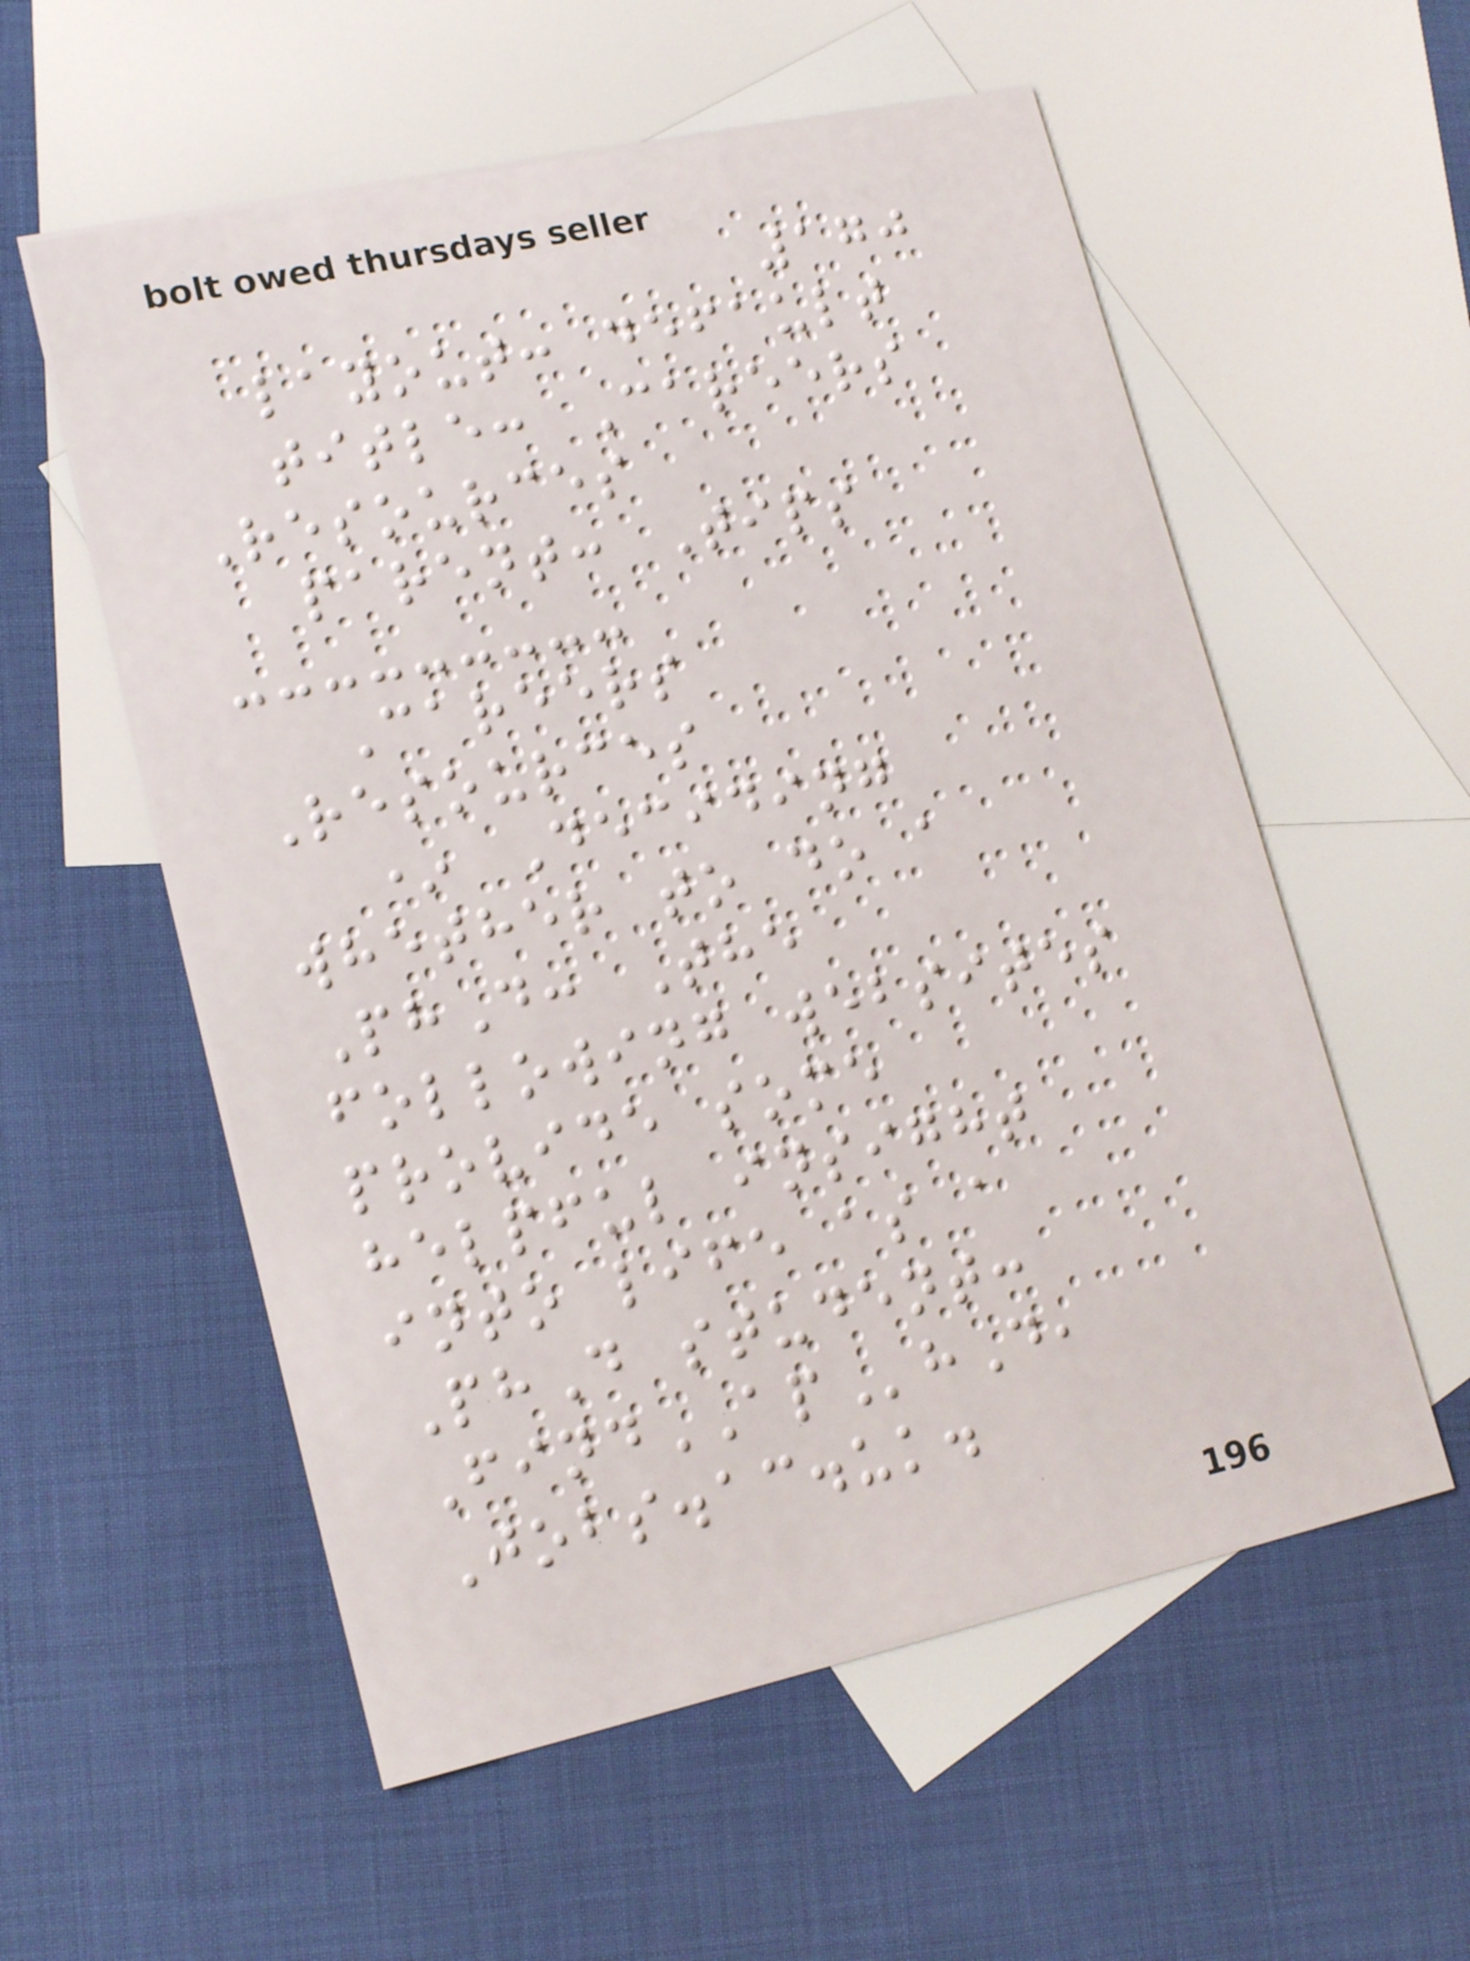170
layout: default
title: Careers
Resources
parent: Tips
Careers
Resources
* Deciding
whether to do a
PhD: The
following websites
provide some
helpful insight
into life as a
PhD student:
FindAPhD,
Jobs.ac.uk.
